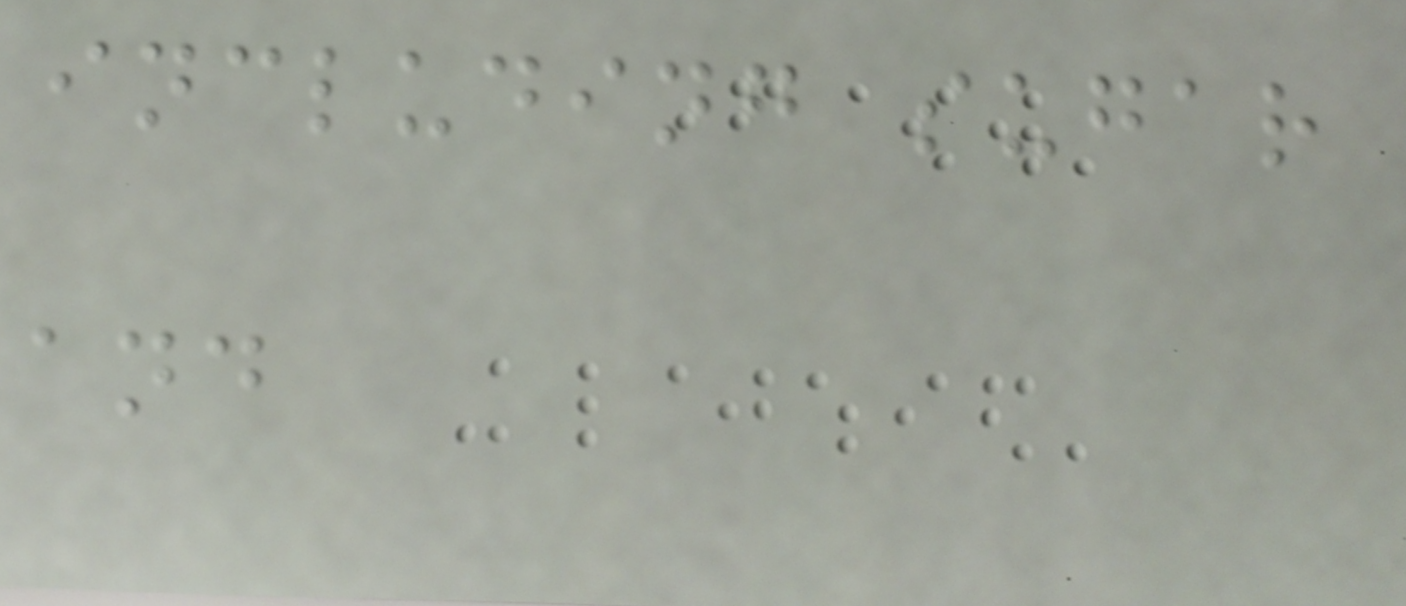including sugar
and
